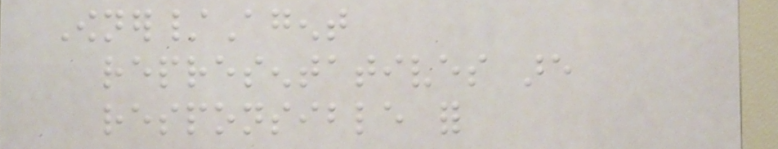Owner/Agent
representatives are
responsible for
